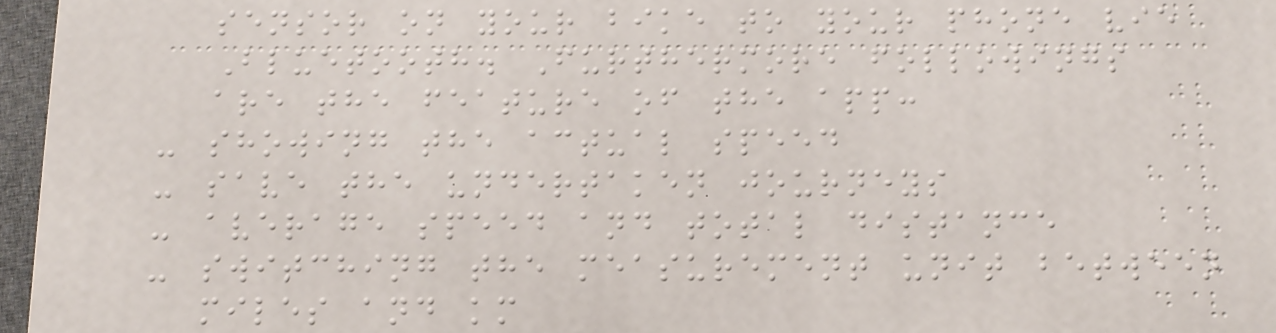sensor on your bike to your phone vie
Bluetooth. Furthermore followings
are the feature of the app:
- showing the actual speed
- save the undertaken journeys
- average speed and total distance
- switching the measurement unit between
miles and km
